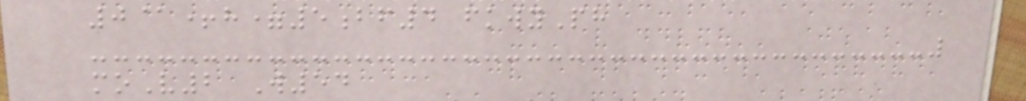0@+h=5bf4 fkwyPh
moV2 W54
